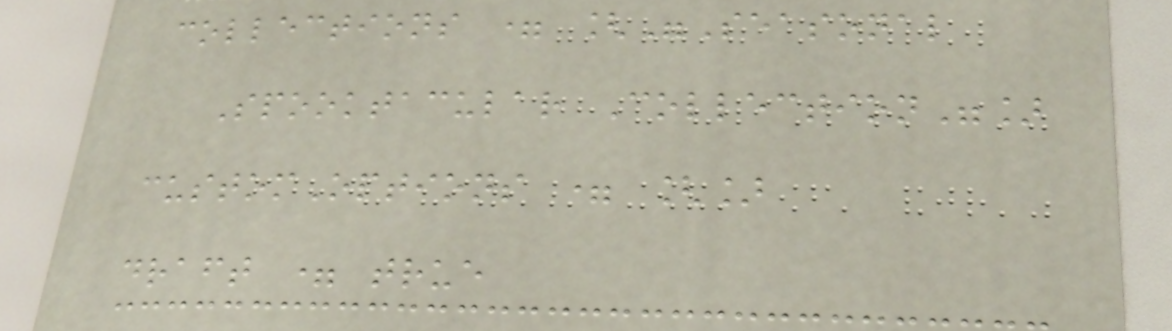collections = ["Seasonal
Spooktacular Collection"]
customOptions = []
draft = true
